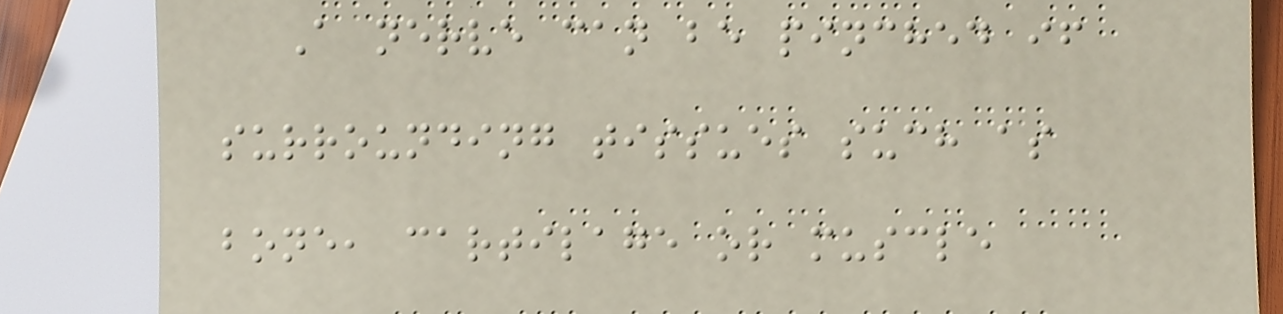A nerve can be pinched if
surrounding tissues such as
bone, cartilage or muscle
